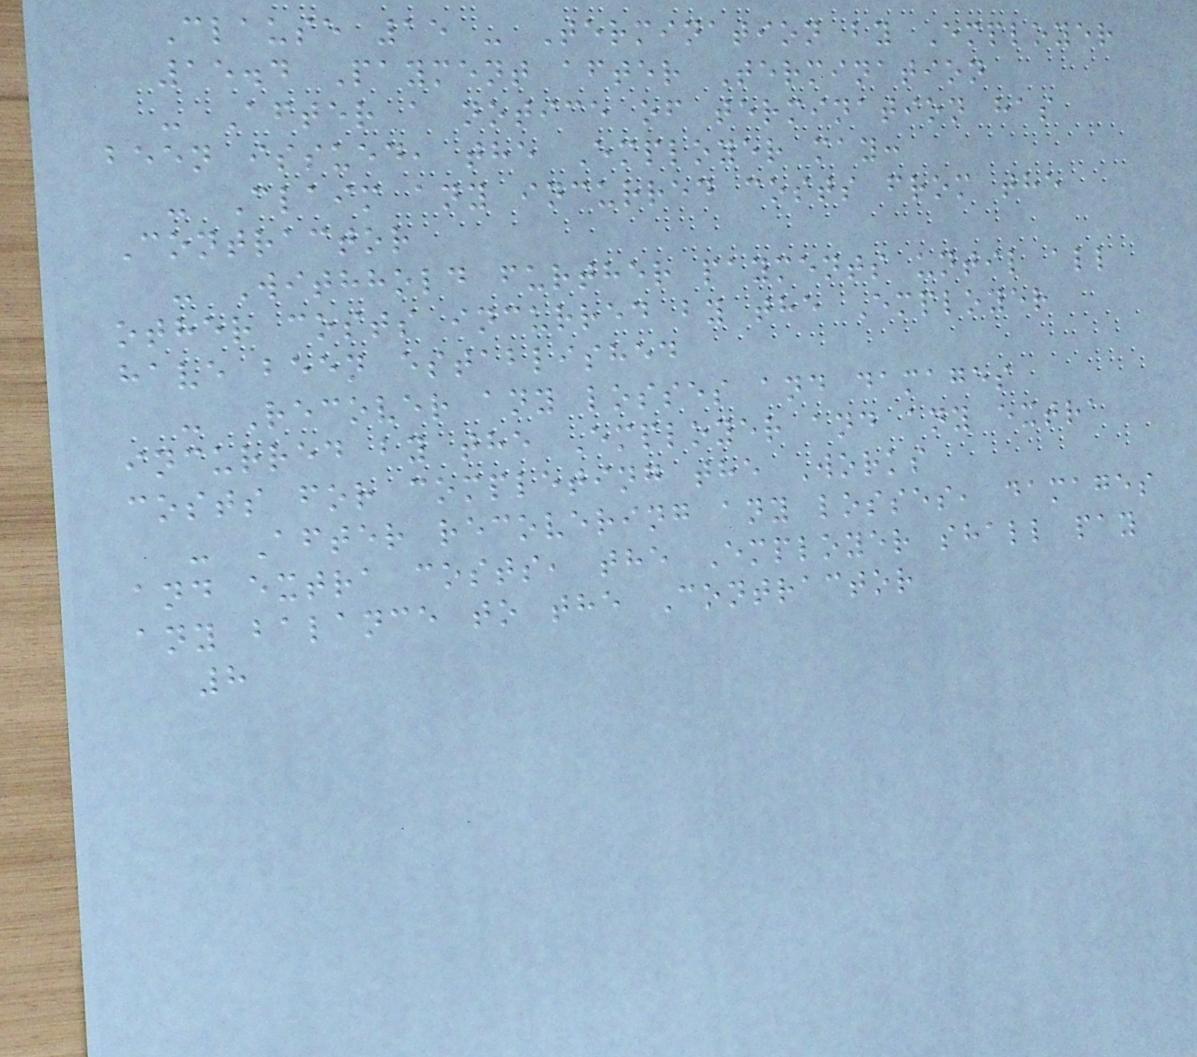Clause 15 - Termination by Employer
15.4 Payment after Termination
- After a notice of termination has
been issued, the Employer may:
- Claim any incurred costs from the
Contractor
- Withhold further payments until all
other costs incurred by the Employer
have been established
- Recover any losses and damages
incurred by the Employer and any extra
costs for completing the Works
- After recovering any losses, damages
and extra costs, the Employer shall pay
any balance to the Contractor
8
